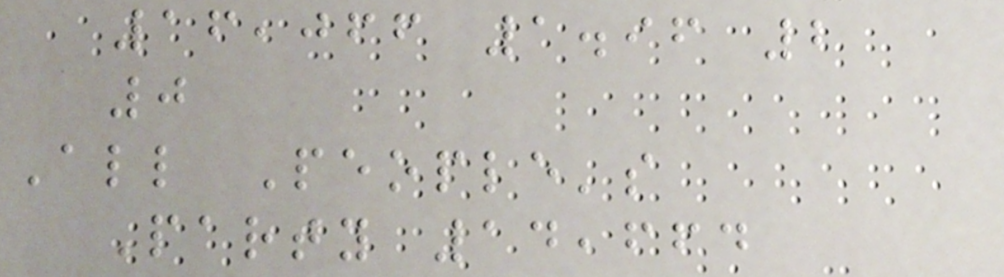16,066 1.96 2
0
All People's
Party 14,664
